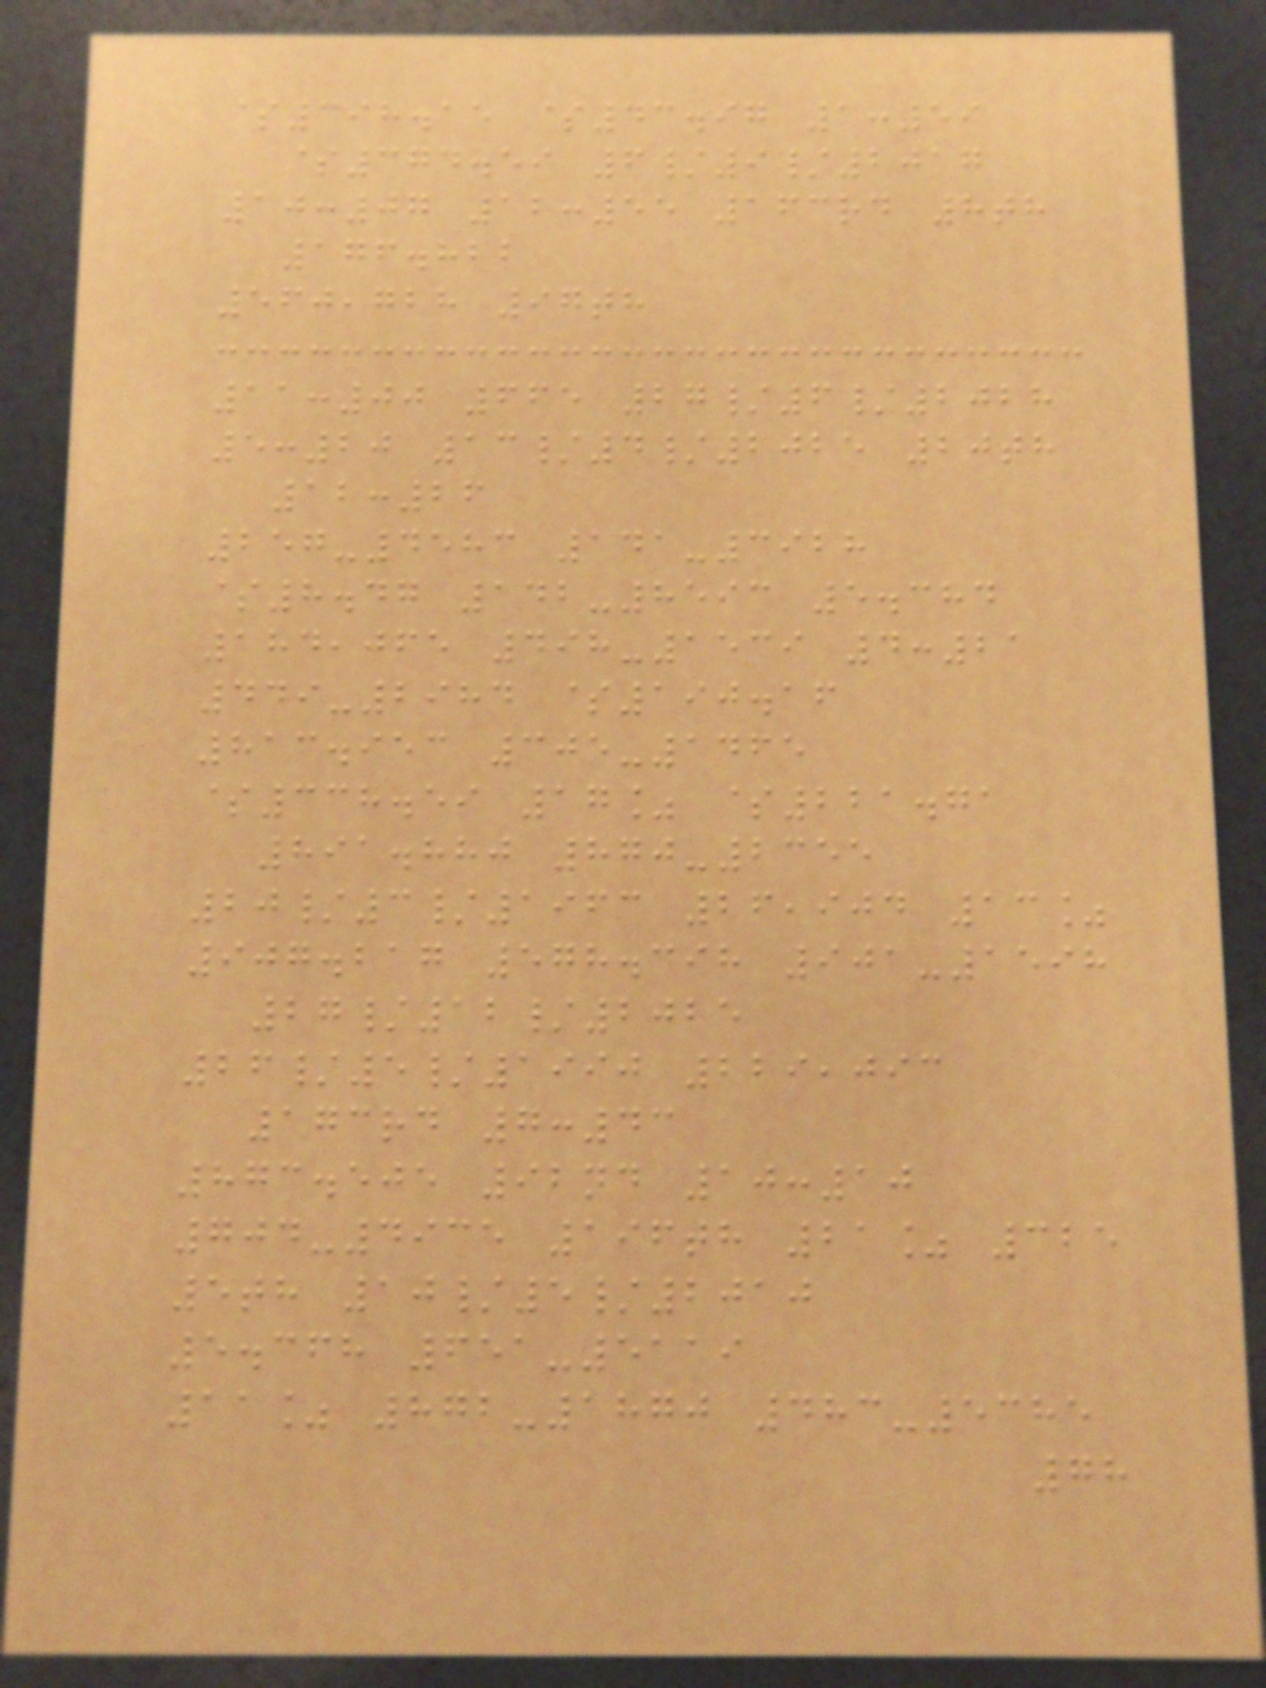$398.15 $43.97 1:59
$374.59 6/9/2017
10:07 12:55 163rd 8th
176.822
560,728 97th
11:00 665 27/6/2028
5:20 13/4/2025 20th
12:26
257-4583 141-3928
$8.47 142-8593 5.384
184,065 498-1539 4:21
449-2984 $190.16
813.953 305-1465
$338.59 17% $221.71
891.880 870-2355
20/3/1963 26,904 13%
907.217 578.398 901-1598
27/12/2025
26/5/1990 229,093
173rd 7:43
873.505 92nd 10:10
704-4935 196th 21% 325
5th 10/5/2010
5.368 651-5119
11% 872-1870 483-5385
78
